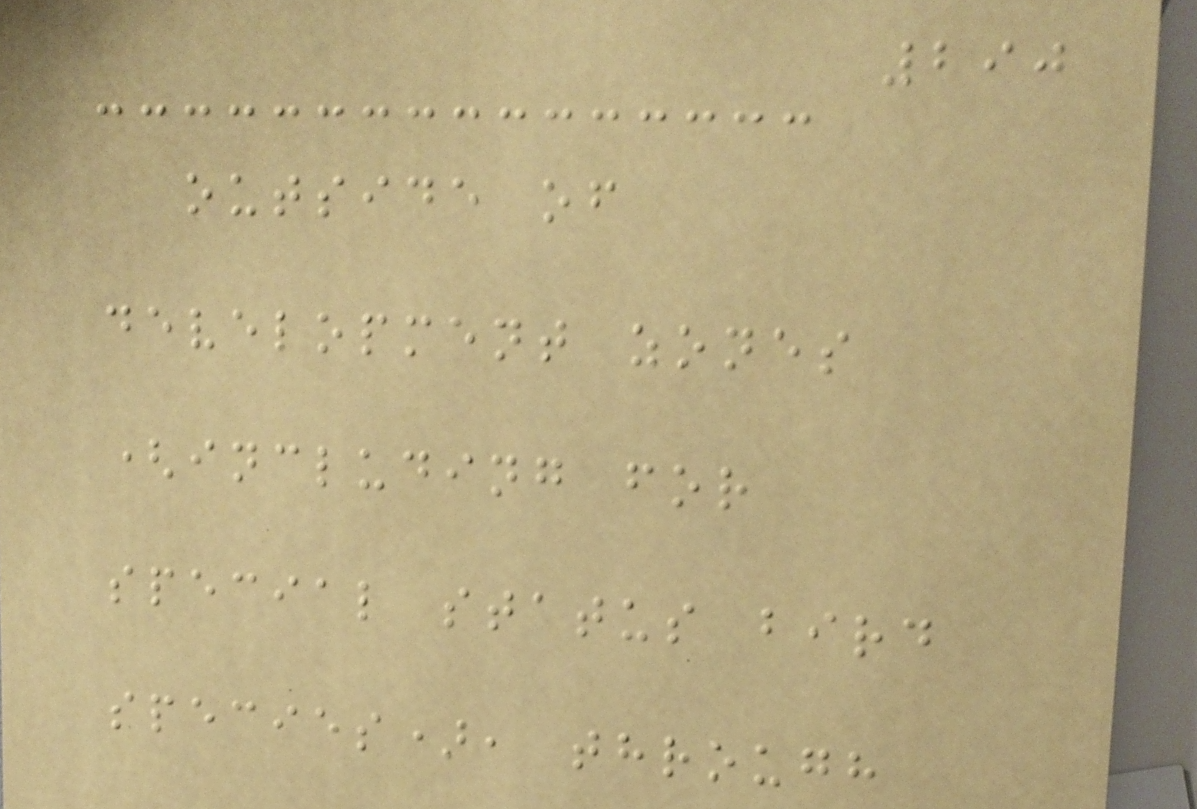290
outside of
development zones
(including for
special status bird
species), through
